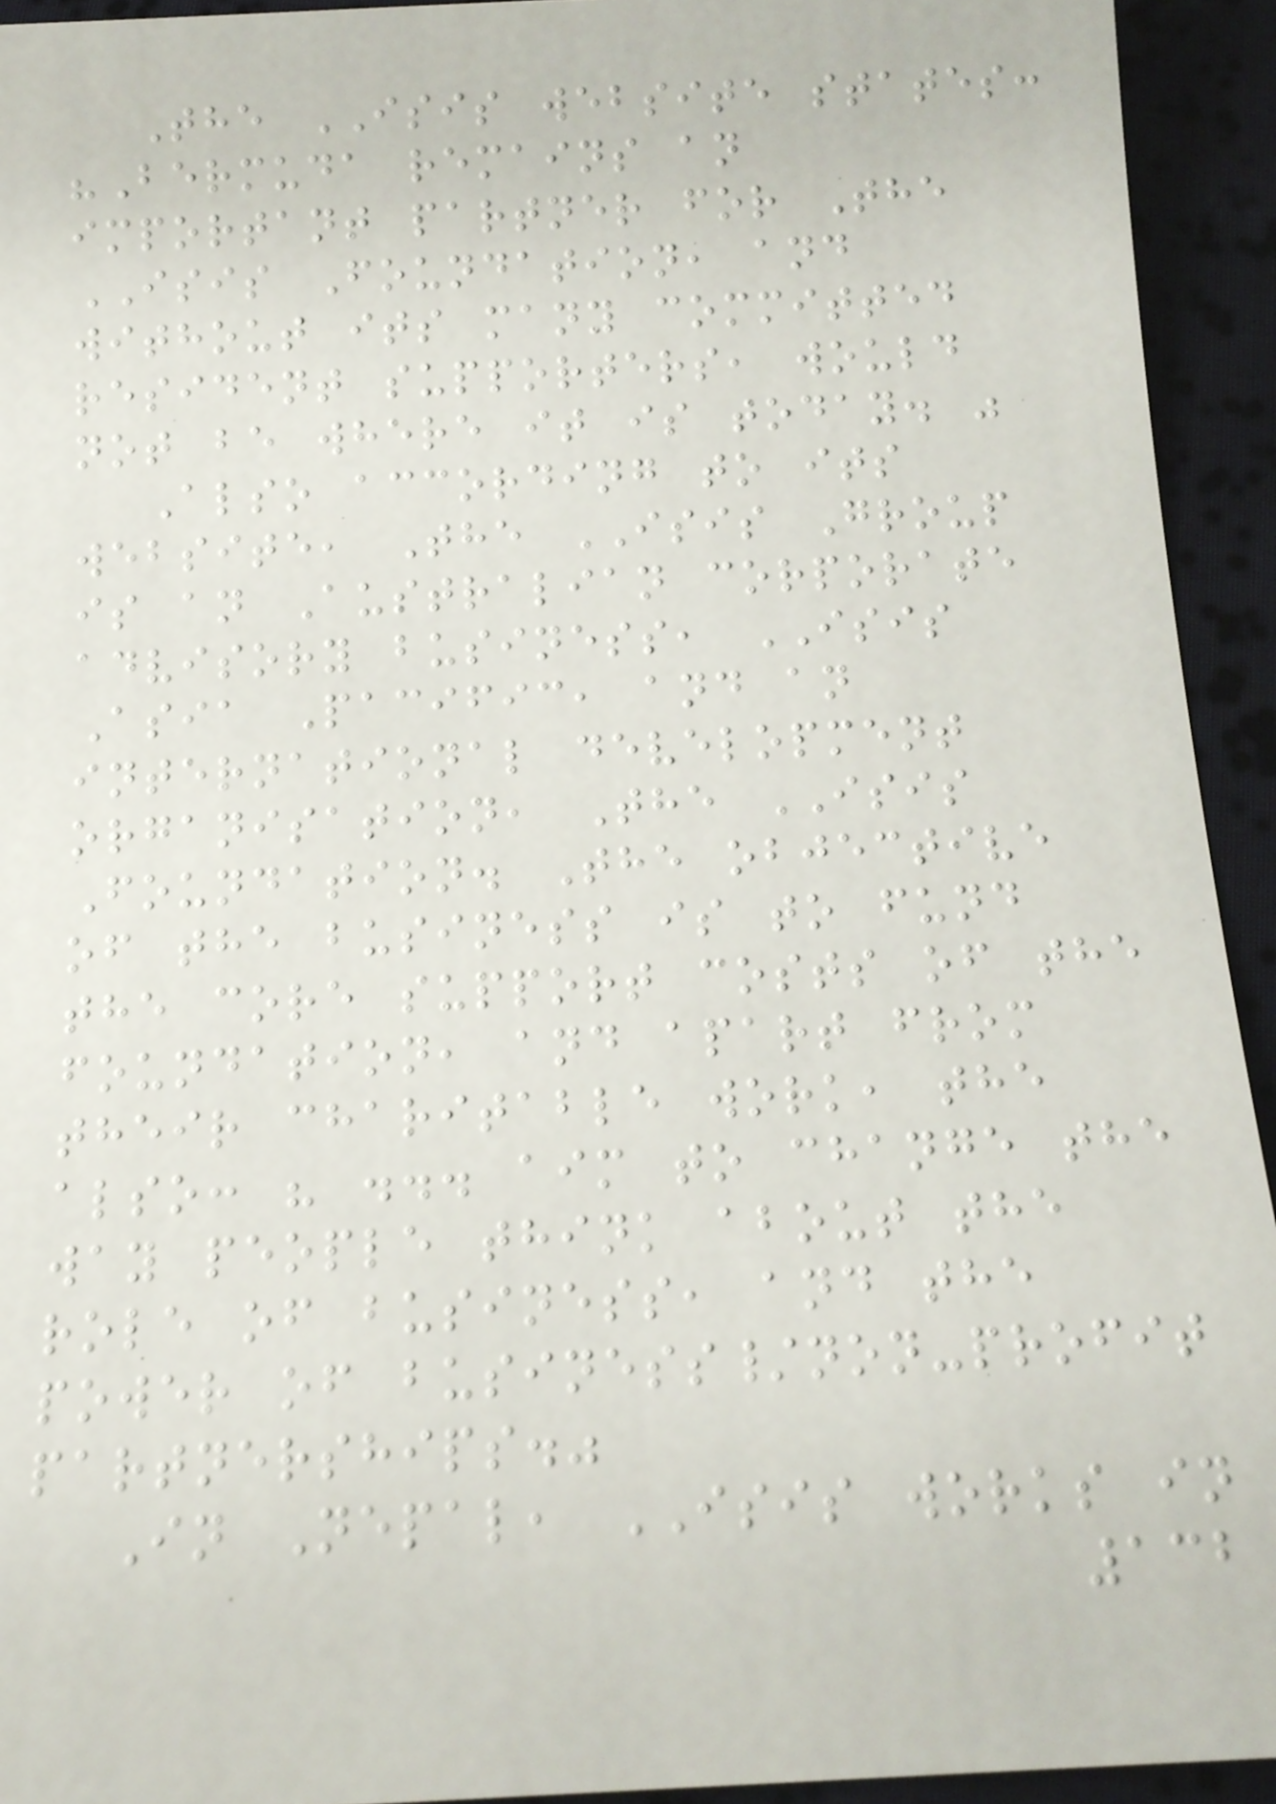The ISIS website states:
"Bermuda remains an
important partner for The
ISIS Foundation, and
without its many committed
resident supporters, would
not be where it is today. "
Also according to its
website, The ISIS Group
is an Australian corporate
advisory business, ISIS
Asia Pacific, and an
international development
organisation, The ISIS
Foundation. The objective
of the business is to fund
the core support costs of the
foundation, and apart from
their charitable work, the
also: " ... aim to change the
way people think about the
role of business, and the
power of business/non-profit
partnerships."
In Nepal, ISIS works in
132
